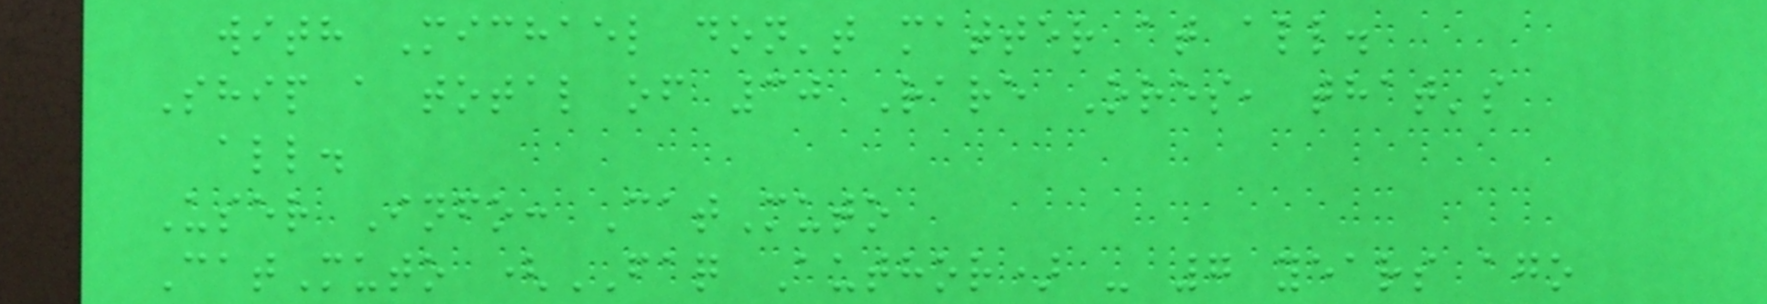with Michael don't matter at all.
Ship a total of 30 Rare Ores, that's
all.
User Info: CatMuto
CatMuto (FAQ Author) - 7 years ago
